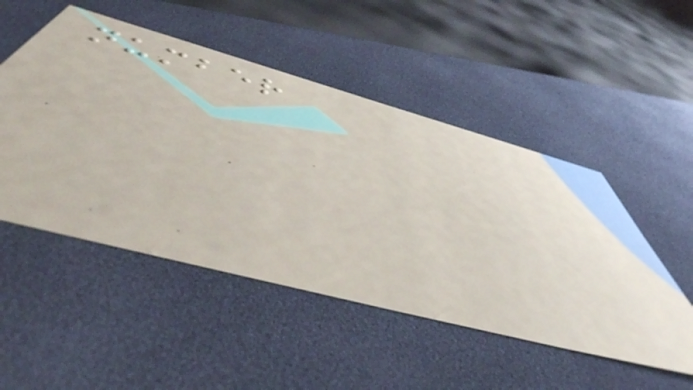number
